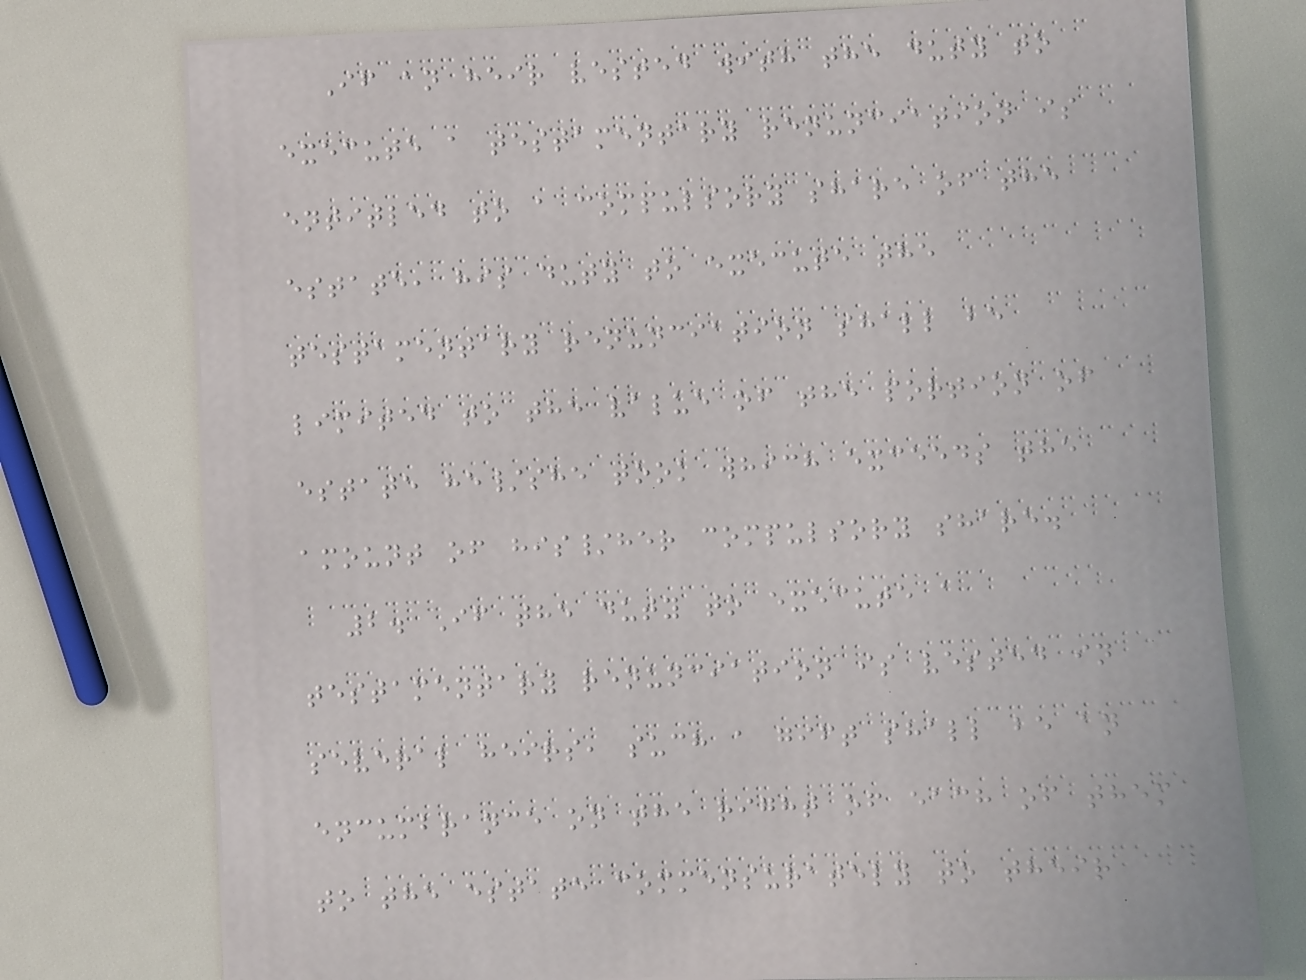If an heir vested with the duty to
execute a testamentary renunciation is
entitled to a compulsory share of the
estate, his duty to execute the
testamentary renunciation shall be
limited to the value of the portion of
estate he/she took which exceeds the
amount of his/her compulsory share.
2. If the duty to execute a
testamentary renunciation is vested in
several heirs, such a gift shall be an
encumbrance on the right of each of them
to the estate commensurately to their
